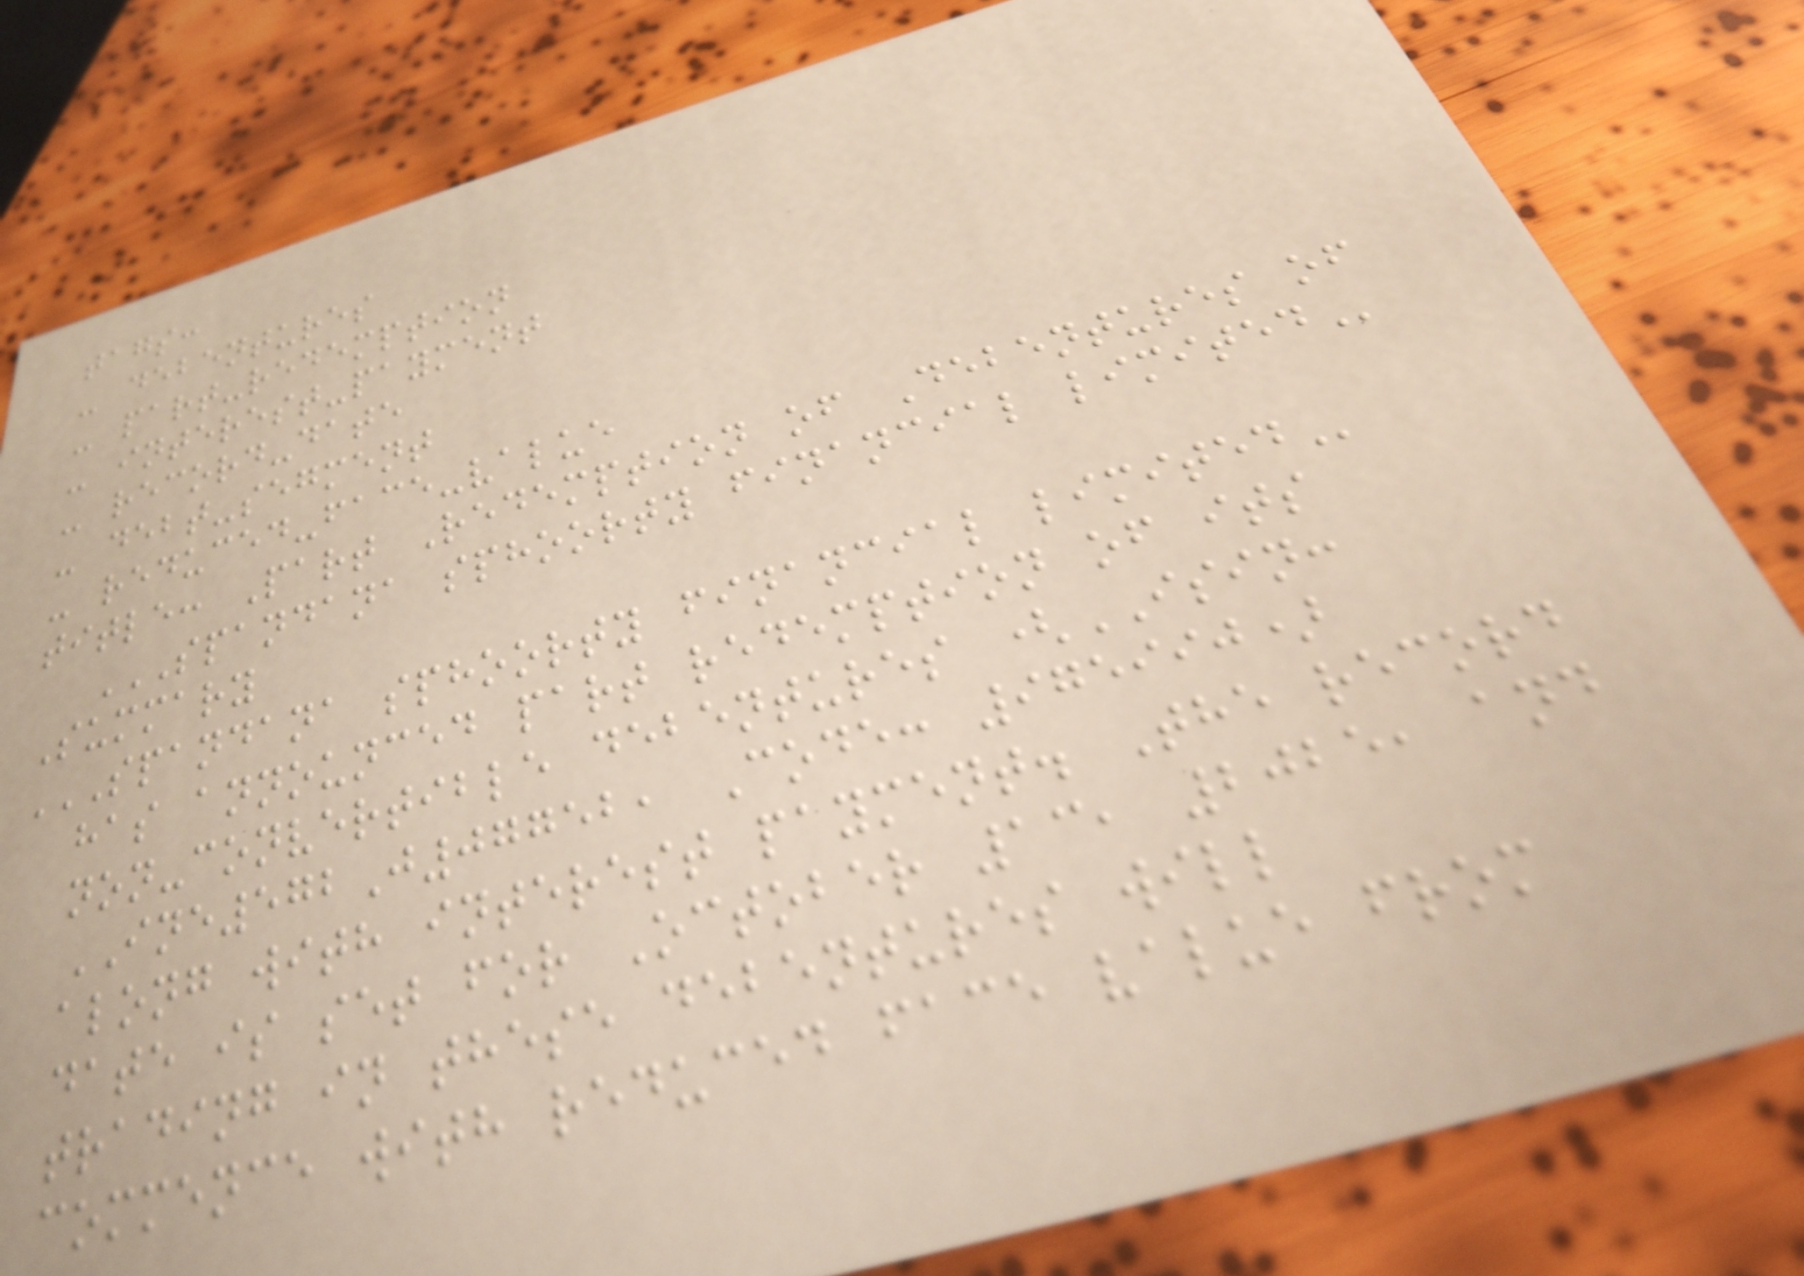tags:
- debentures
- part-redemption
- interest-payment
- record-date
- debt-segment
- reduced-face-value
title: Part Redemption of Debentures of
SPANDANA SPHOORTY FINANCIAL LIMITED
Summary
SPANDANA SPHOORTY FINANCIAL LIMITED
has announced part redemption of its
non-convertible debentures (ISIN:
INE572J07752, Code: 975990)
along with interest payment. The record
date is set for October 13, 2025, and
trading in these debentures will
commence with reduced face value from
